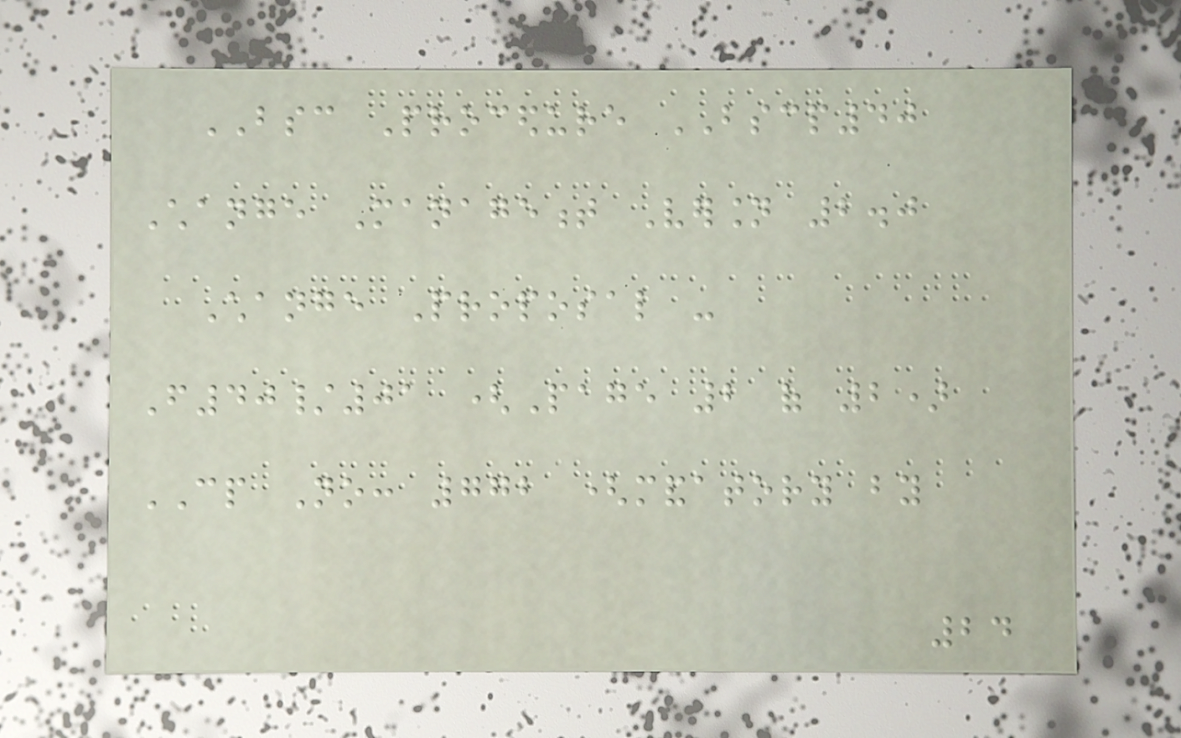BSC Procedure BSCP40
Change Management Version 2.0
Change Proposal -
F40/01 (Page 2 of 2)
CP No: 772 (mandatory by
24
